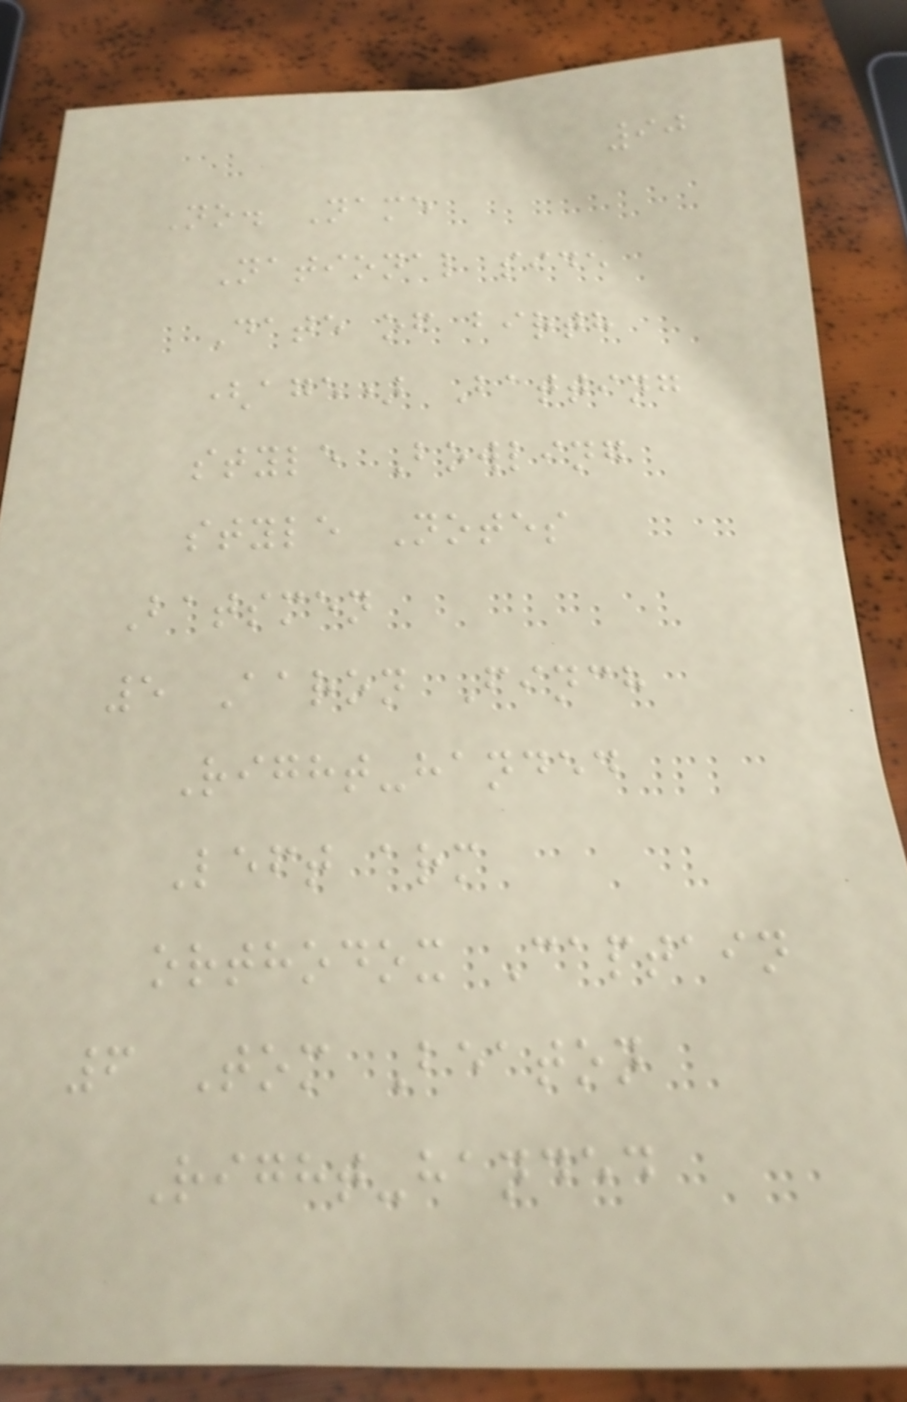90
No. Name
National side
Date of birth
(age) Batting
style Bowling
style Notes
Batsmen
5 Aaron Finch
Right-handed
Left arm
orthodox Captain
6 Tom Beaton
Right-handed
